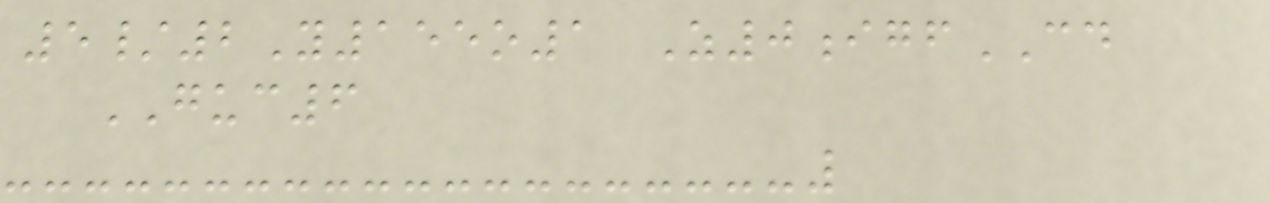5/2Y155o1 Z0igfCD
GUC6
